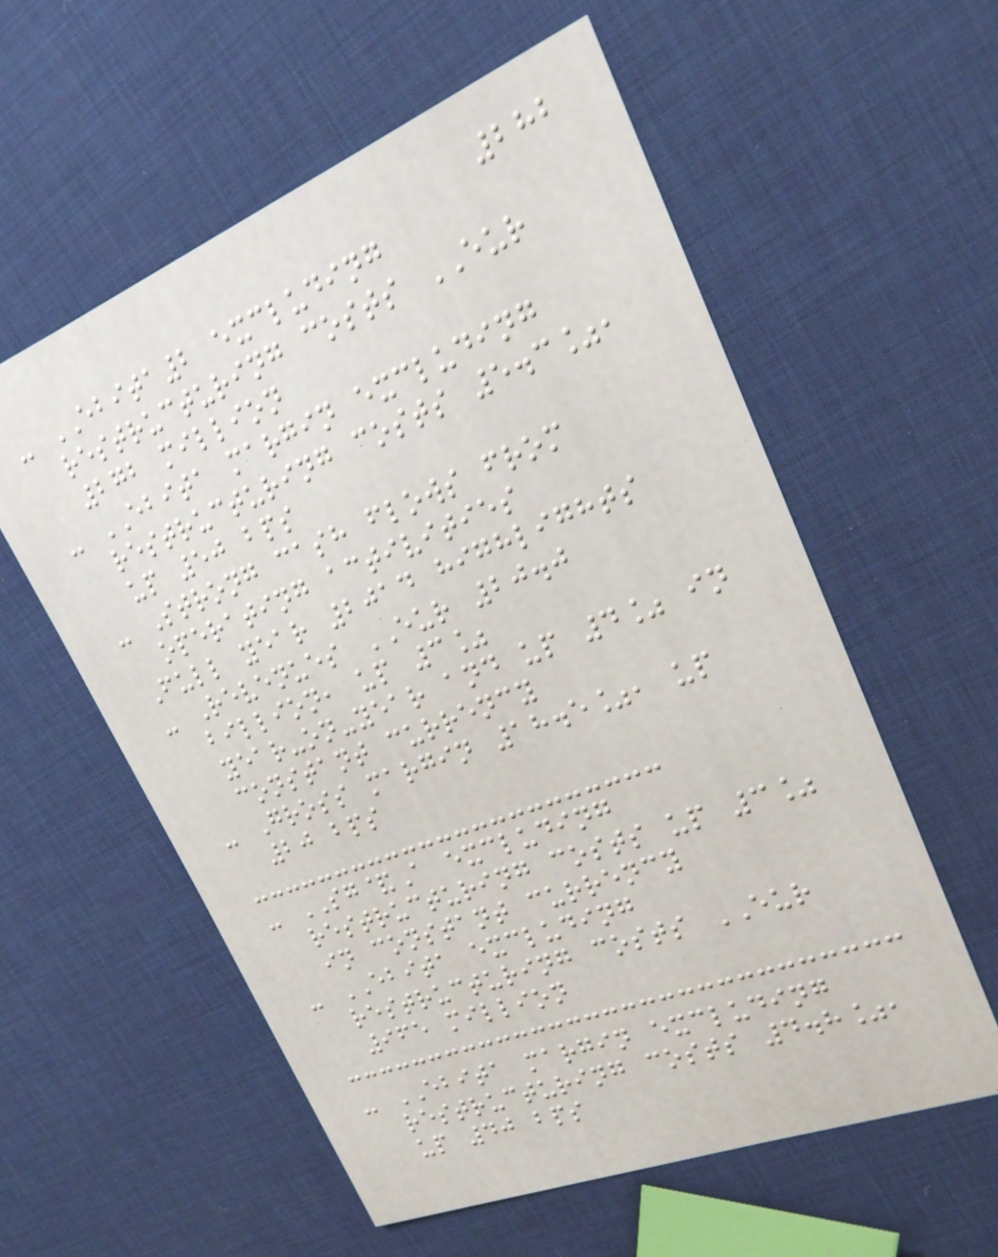282
- EBITA2 excluding
restructuring costs EUR
272 million
- EBITA margin excluding
restructuring costs 5.3%,
up 50 bps
- Strong cash flows from
operating activities
Full year 2014 highlights
- Revenues EUR 20.0
billion, up 3%
year-on-year and up 4% in
constant currency
- Gross margin 18.5%, up
20 bps
- SG&A excluding
restructuring costs up 3%
in constant currency
- EBITA excluding
restructuring costs EUR
965 million
- EBITA margin excluding
restructuring costs 4.8%,
up 40 bps
